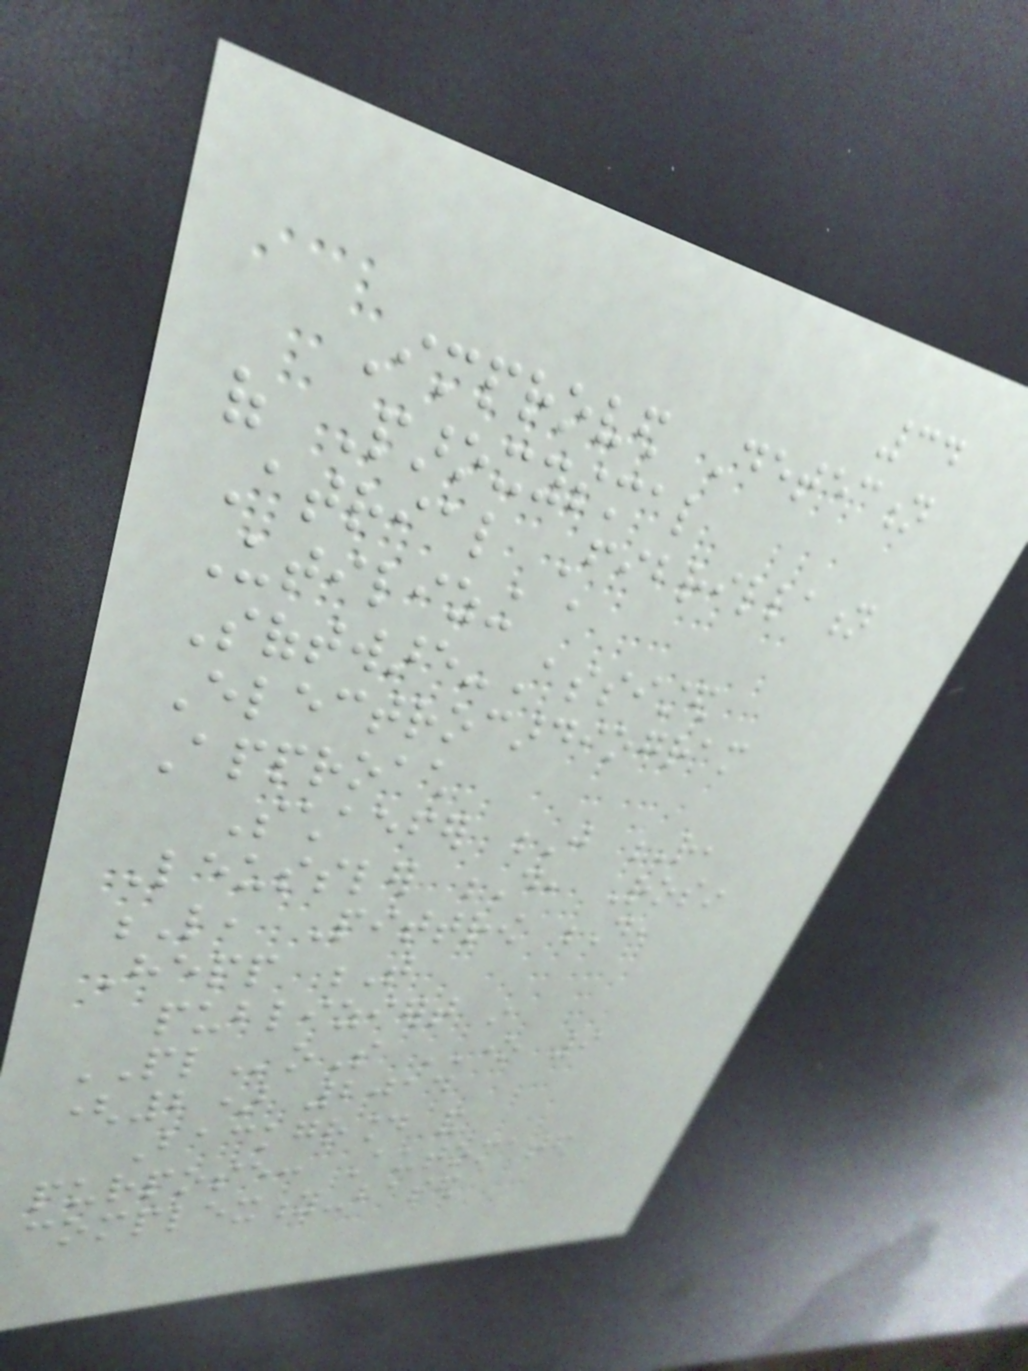34
Improved Detection
of Paroxysmal
Atrial Fibrillation
Utilizing a
Software-Assisted
Electrocardiogram
Approach
Schaefer J R,
Leussler D, Rosin
L, Pittrow D,
Hepp T
publiziert in
PLoS ONE 9
(2) 2014
Background and
purpose: Automated
complexity-based
